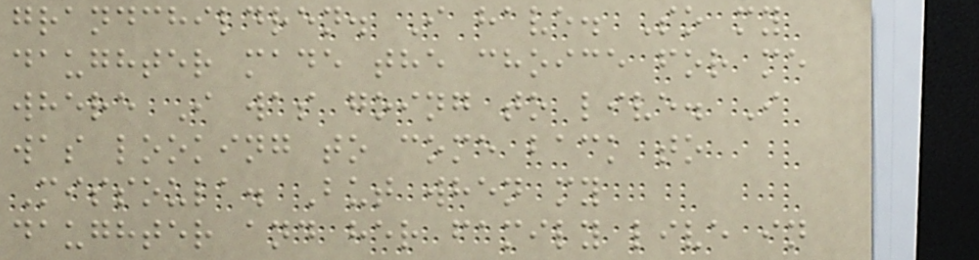grandchildren. I have. So my
daughter made the choice for me
where I was going to live. I
was looking to come back to
Missoula. But when my
daughter and her family live in
